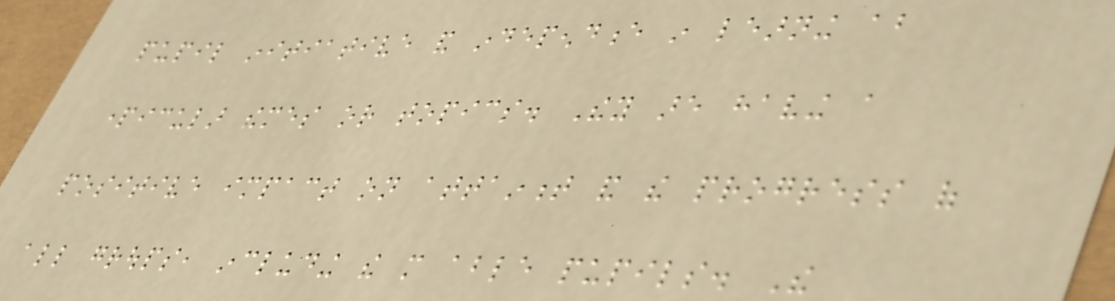pupil initiative and independence in learning about
particular themes or topics. They are having a
positive impact on attainment and the progress of
all groups, including the more able pupils. The
